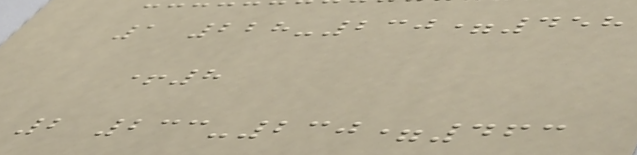1 228-230=458
+8
2 233-230=463
